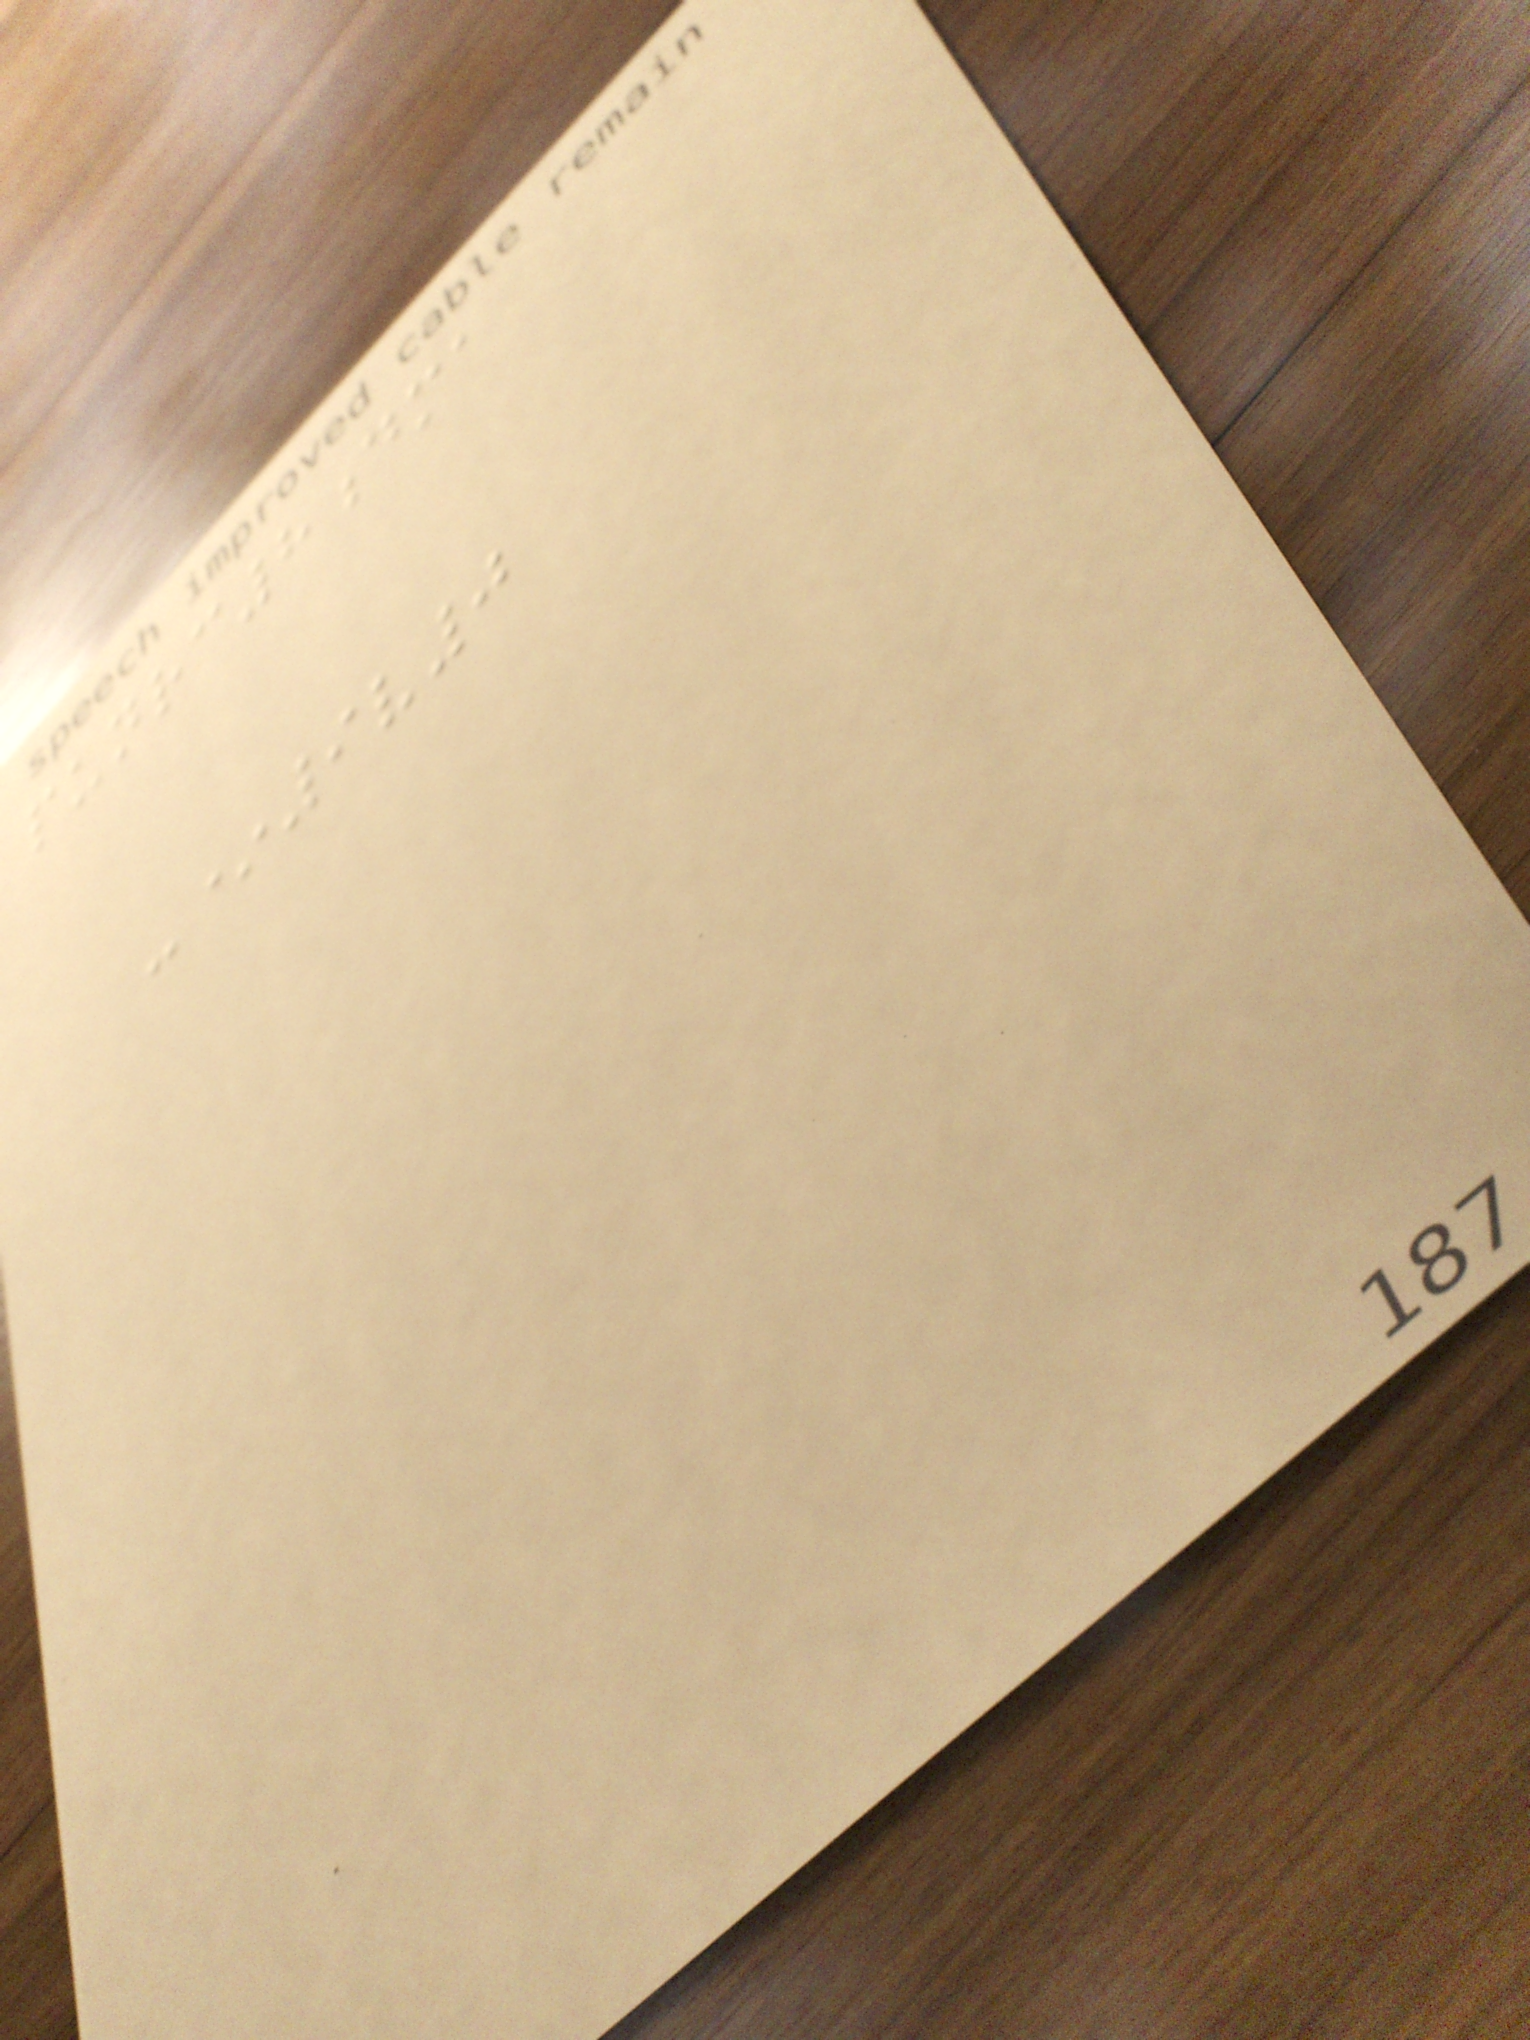punrc8dma
-*9v0
